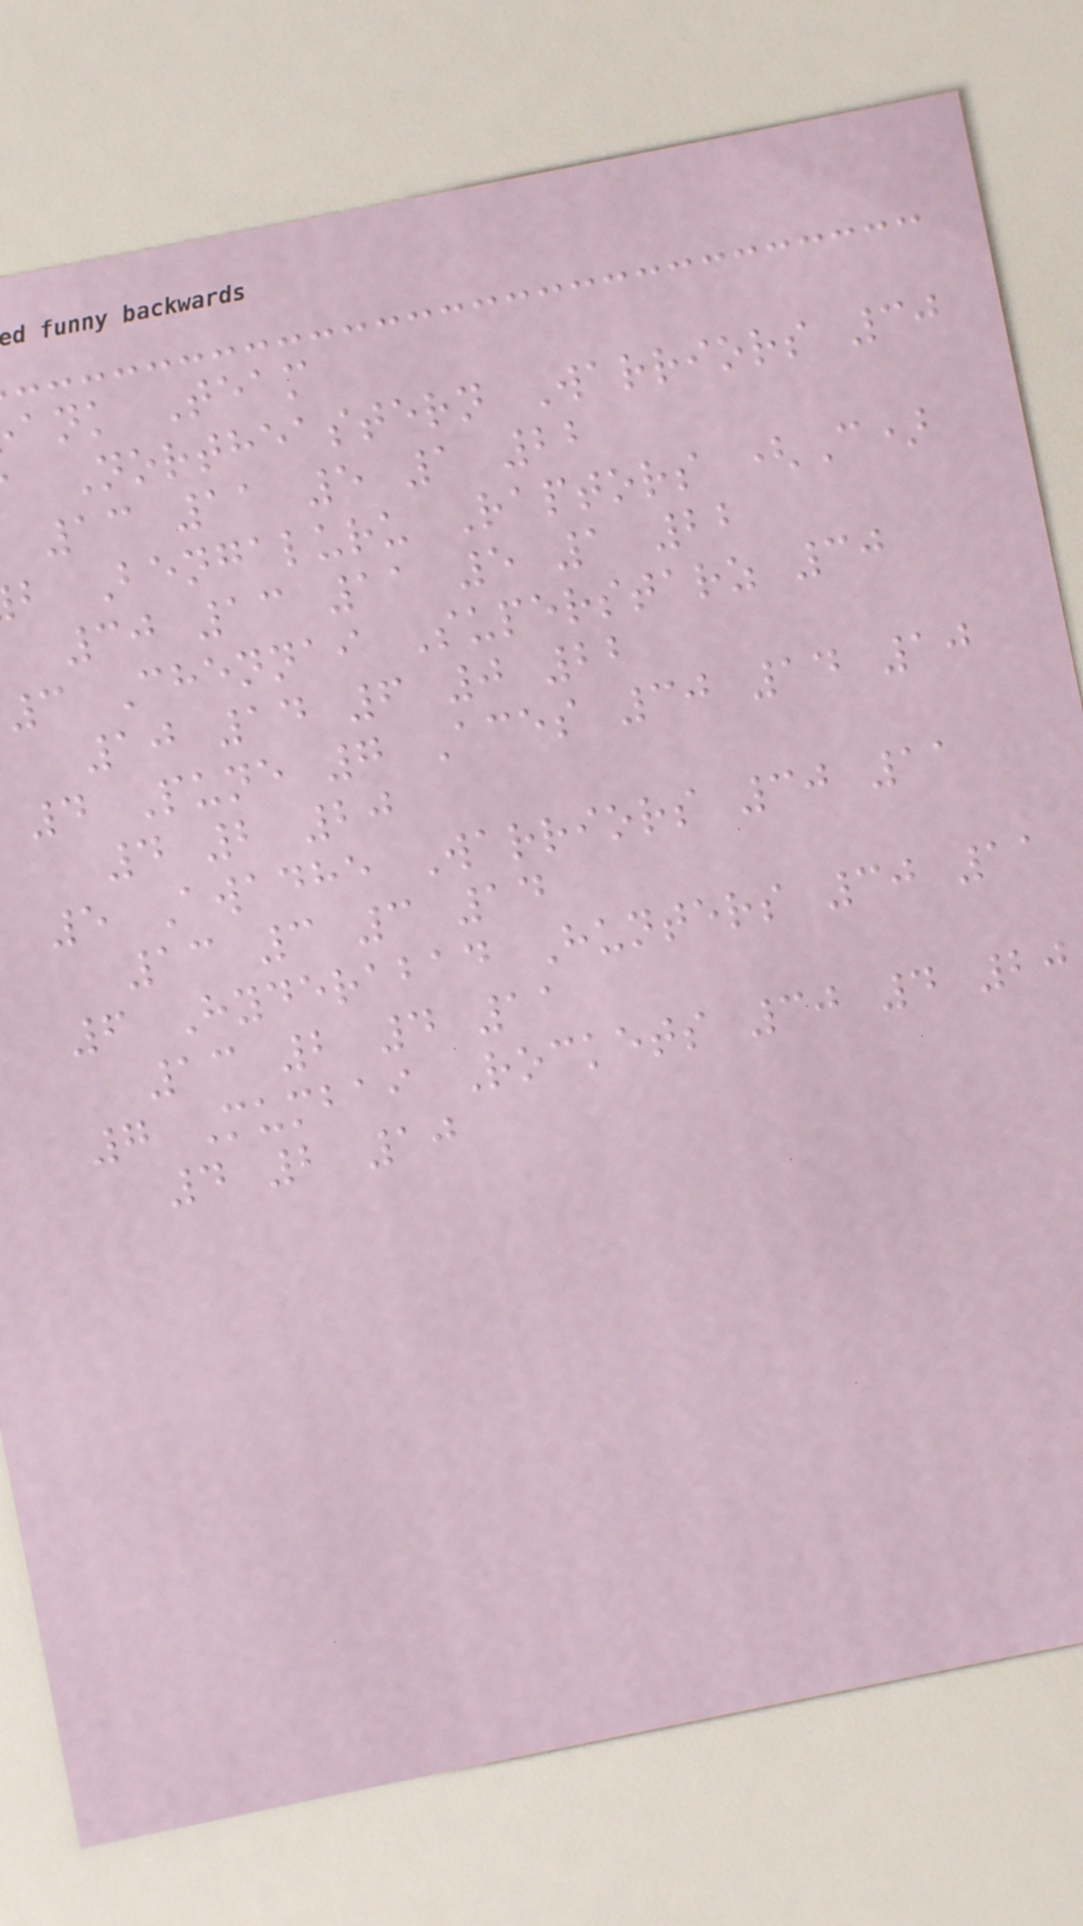ank Team
Northeastern Warriors 30
13 11 5 1 22
b Bengaluru Raptors (C)
30 13 11 5 1 22
3 Chennai Superstarz 30
10 14 6 0 22
4 Pune 7 Aces 30 14 10
4 2 20
5 Awadhe Warriors 30 11
13 3 3 14
6 Hyderabad Hunters 30 11
13 2 4 11
7 Mumbai Rockets 30 4 20
4 2 10
